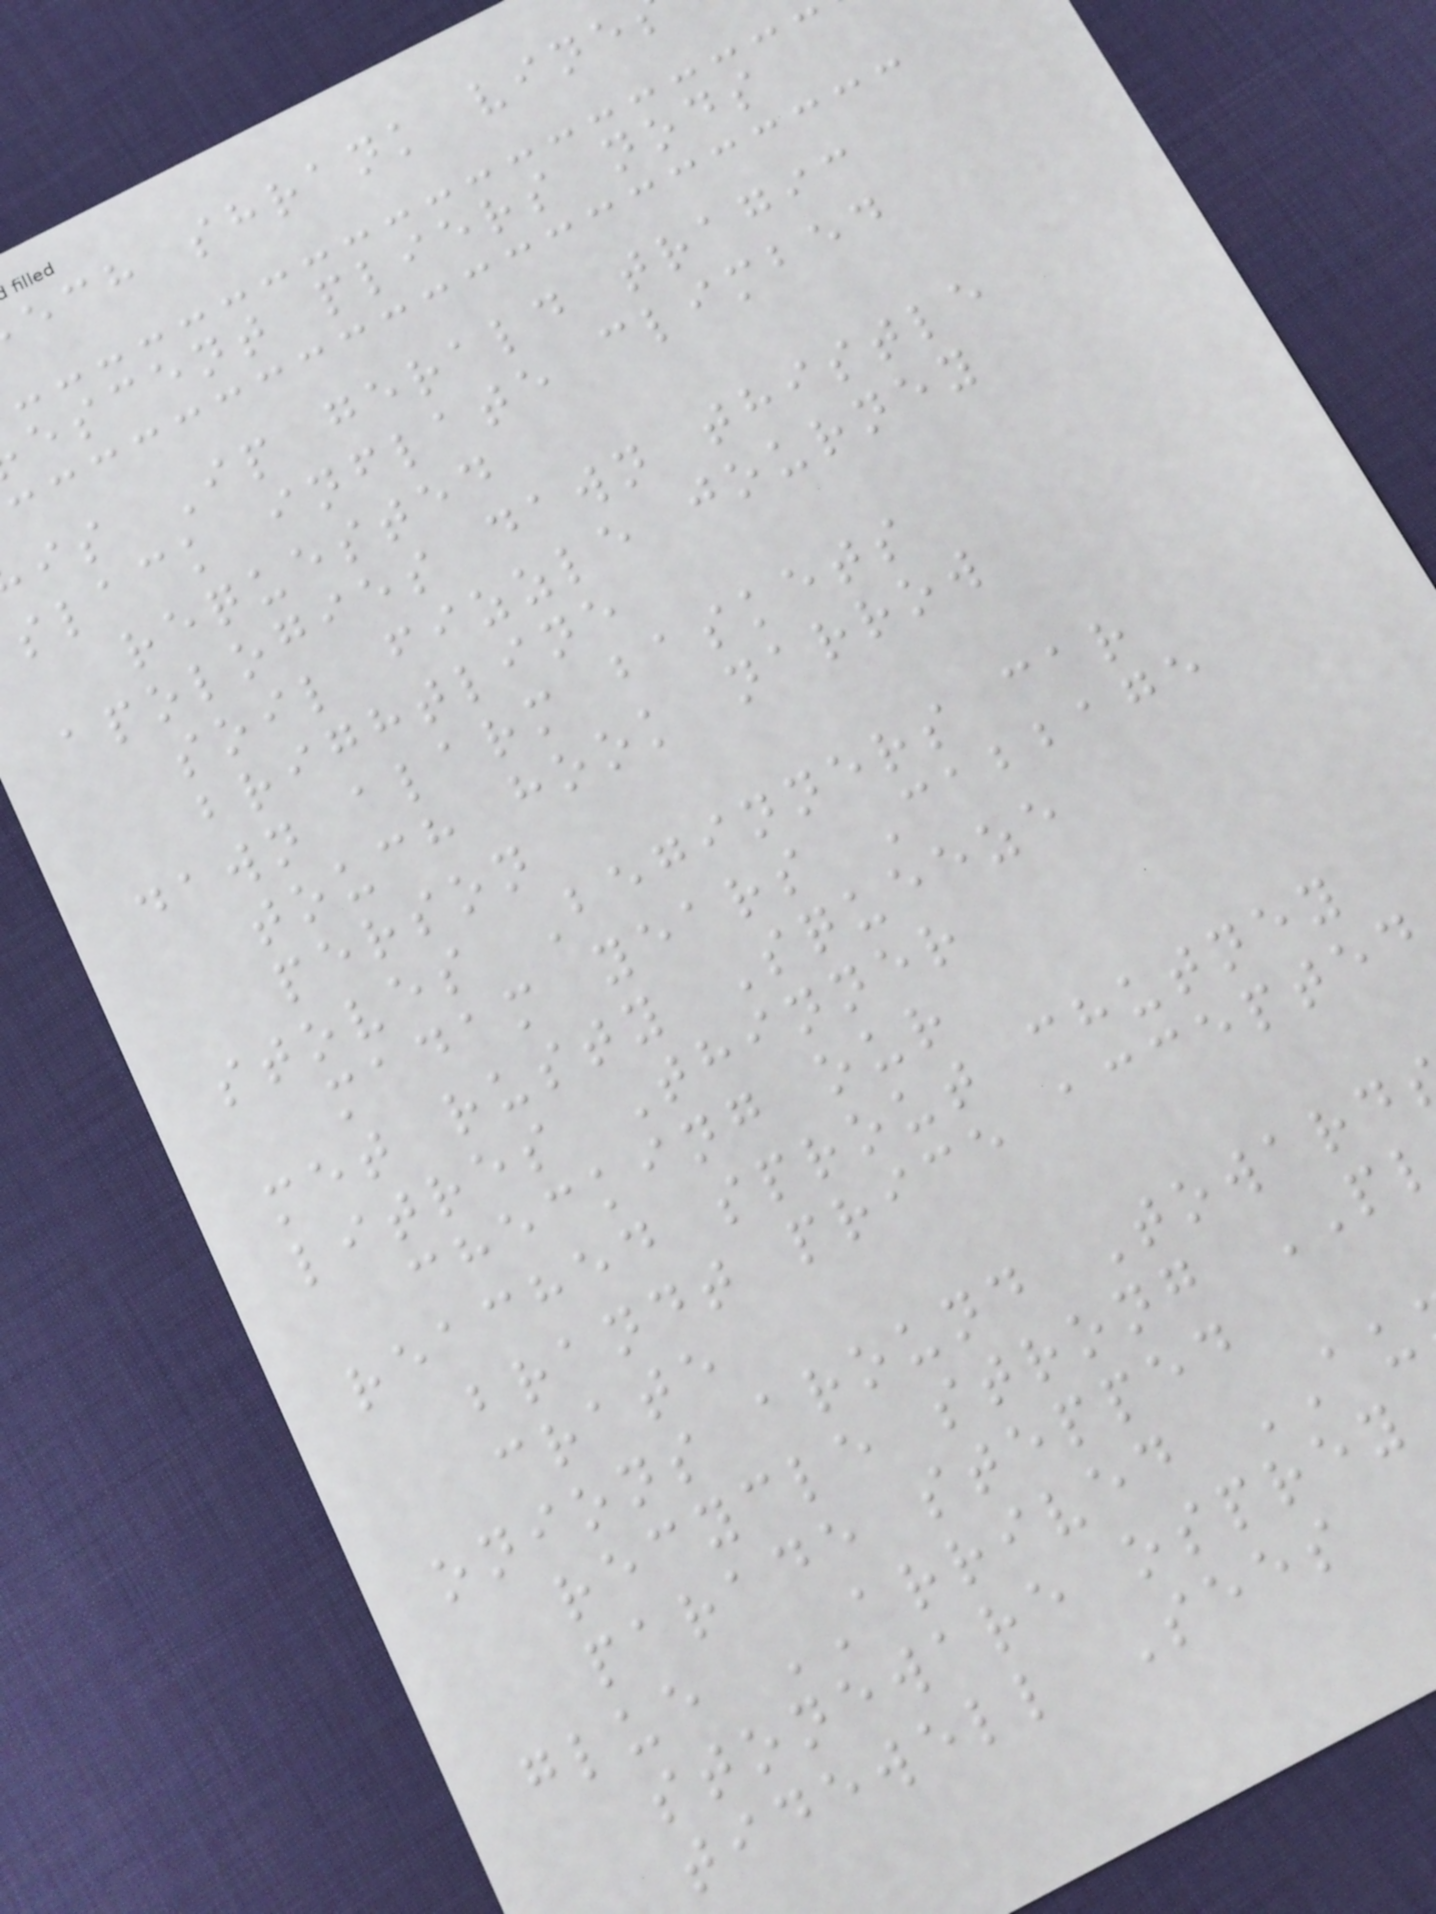ech shrank vine
escent pliers nods
is Ip gerald tragic
slack inflate climbed
requested
apologies dawn thistle
soil fizzle journey
brightline
dawn alarm baskets
touch hook narrow
person
stoves Beginners car
madam years Cabbage
met rusty Squeeze
litres Thinner
checking our
reached sprout chutney
brandt price accepted
crate
onions around Toward
recycle strong
parade stepped
glue ARRIVED AU
stoneware osprey
tidewell Sees
